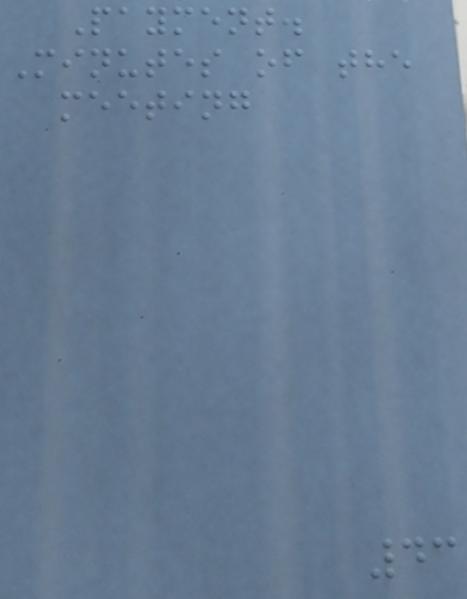Payment.
Minutes of the
meeting
43
